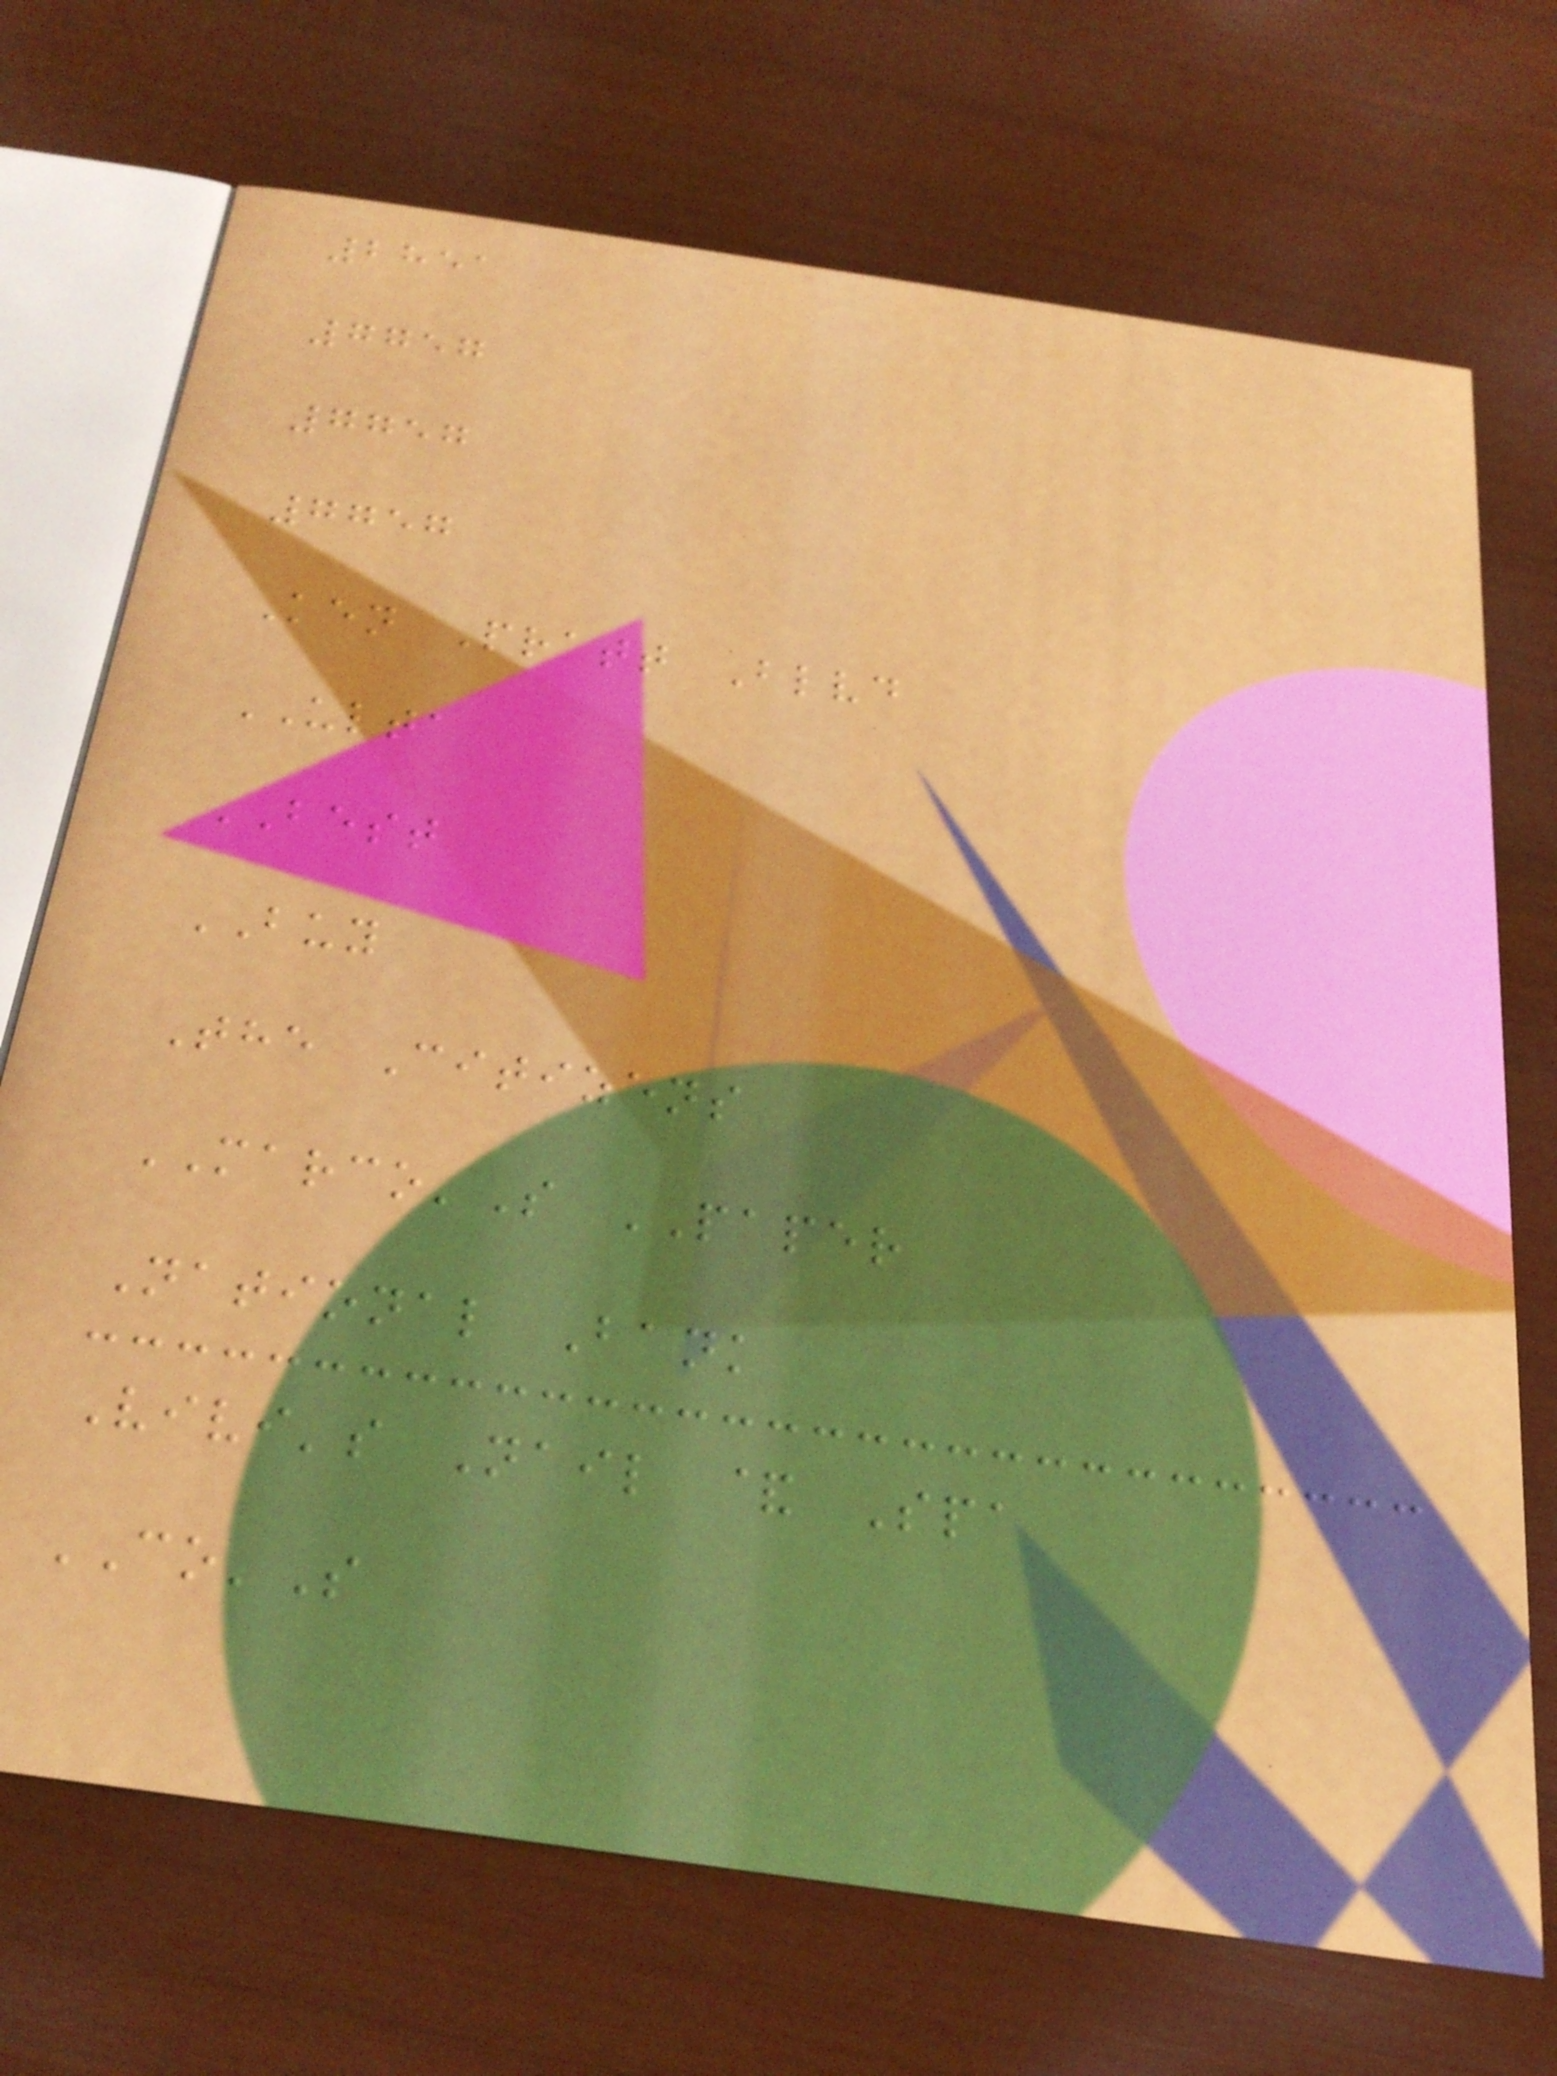2851
7757
7757
7757
Ken Pratt Blvd
ULTA
BEST
BUY
The Citizens
MARCO'S PAPER
National Bank
Vivi's Nail & Spa
CO'S
